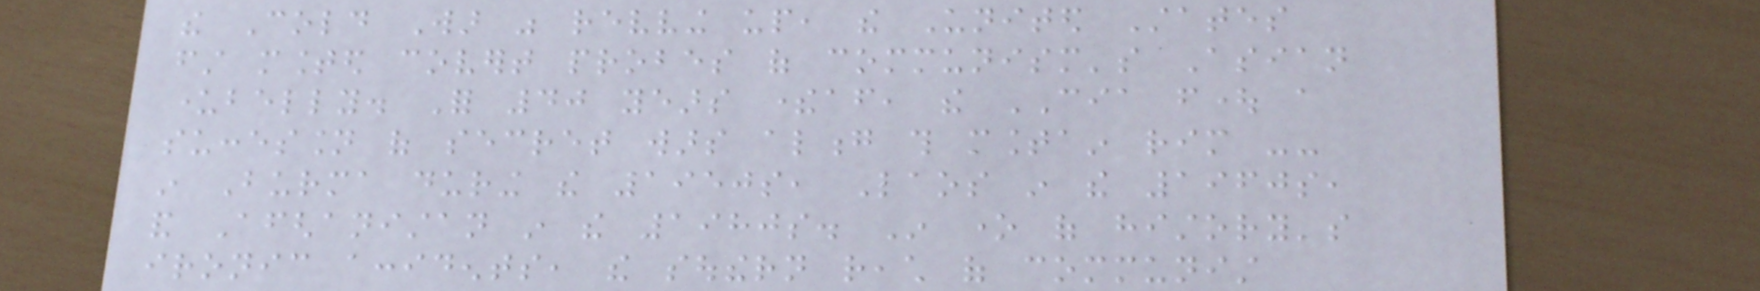the Cold War was revving up, the United States
first mounted covert probes of communism's Asian
underbelly. For 40 years thereafter, the CIA fought a
succession of secret wars along this mountain rim --
in Burma during the 1950s, Laos in the 1960s,
and Afghanistan in the 1980s. In one of history's
ironic accidents, the southern reach of communist
